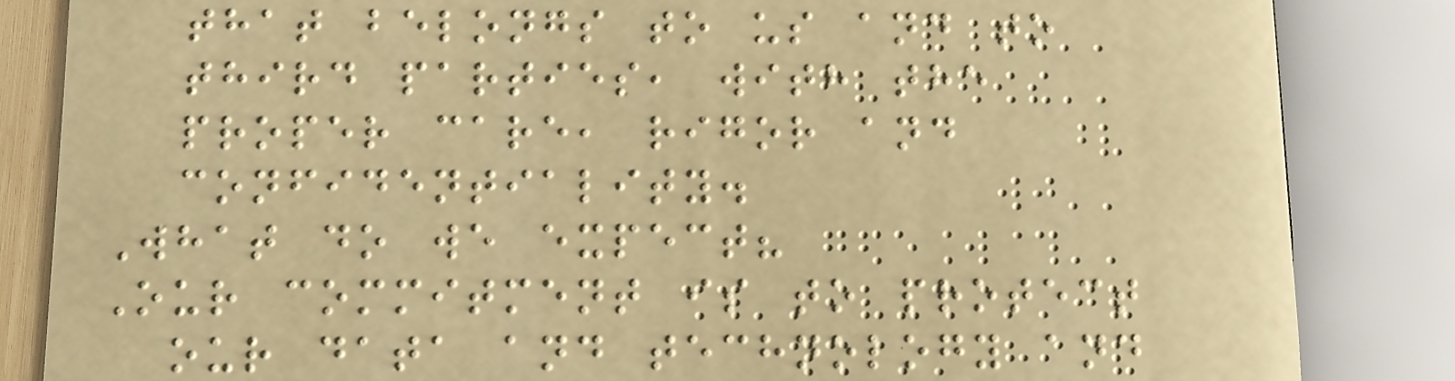that belongs to us and to
third parties, with the
proper care, rigor and
confidentiality.
What do we expect?
Our commitment is to protect
our data and technology and
